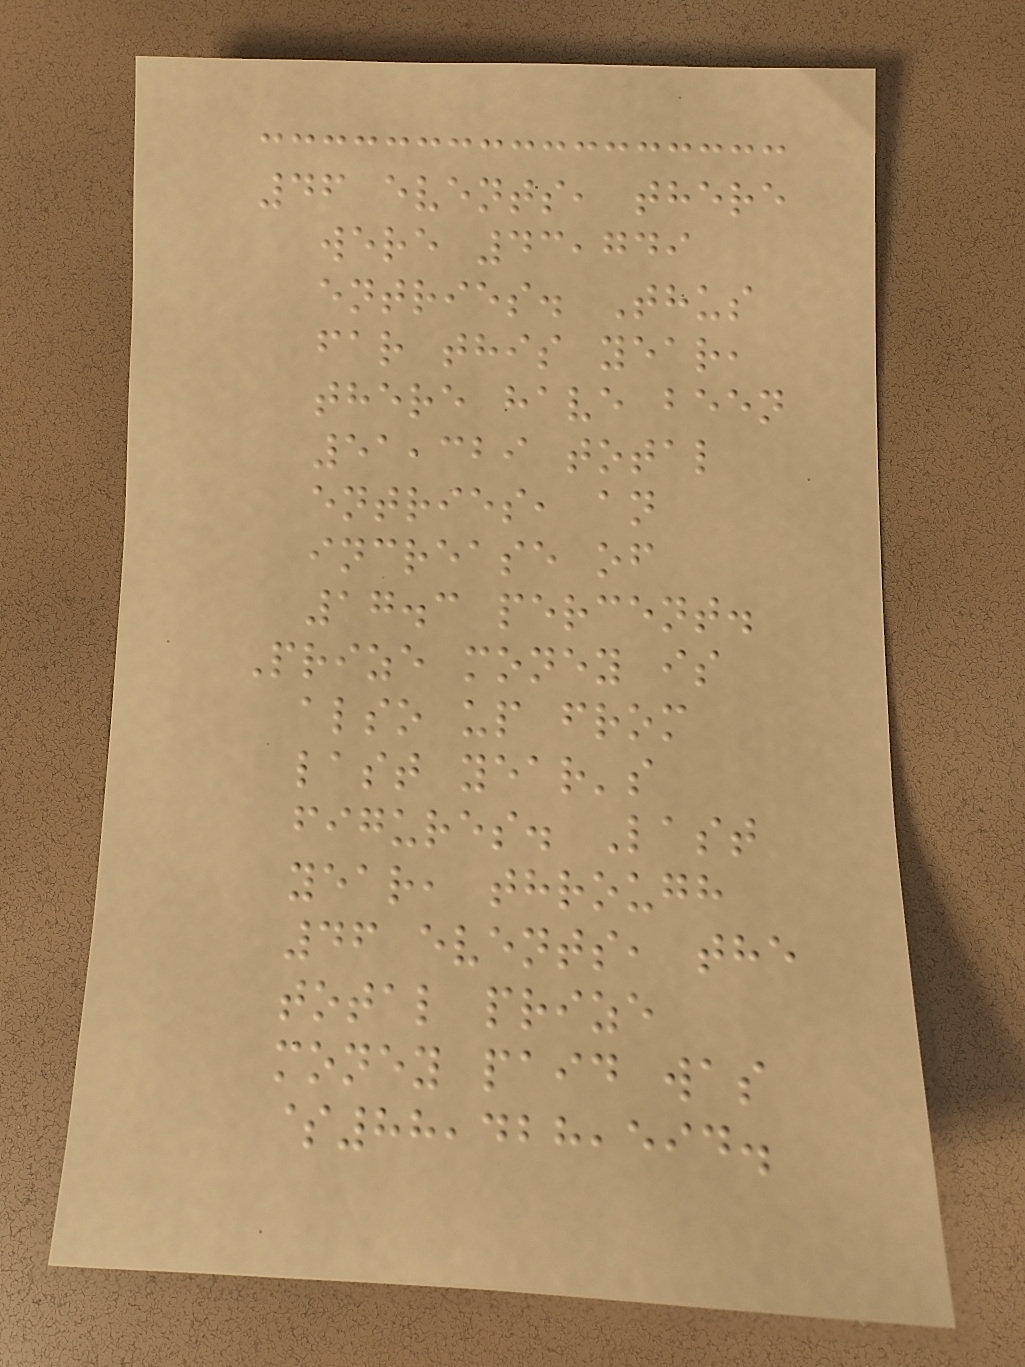46 events, there
were 43,749
entries. Thus
far this year,
there have been
51,329 total
entries, an
increase of
17.3 percent.
Prize money is
also up from
last year's
figures. Last
year, through
46 events, the
total prize
money paid was
$88,428,594.
